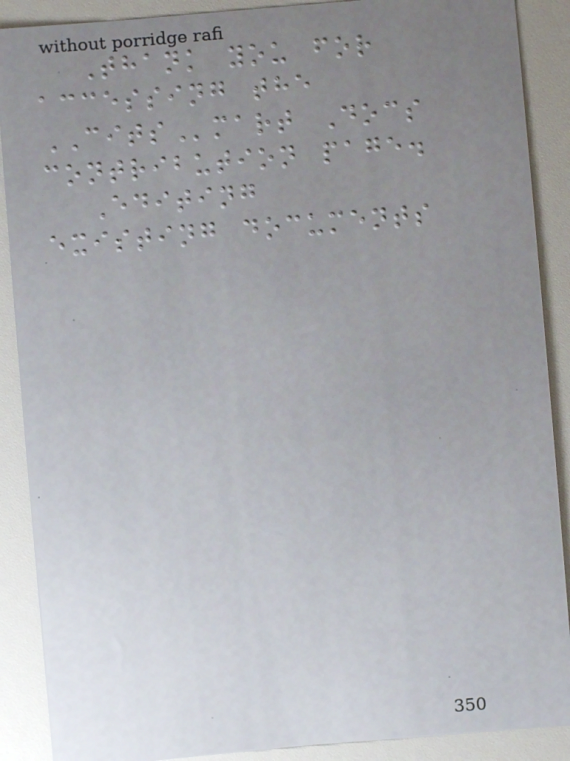Thank you for
accessing the
CITSmart Docs
contribution page.
Editing
existing documents
